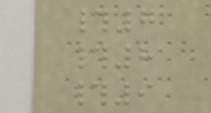#7
#8
#9
